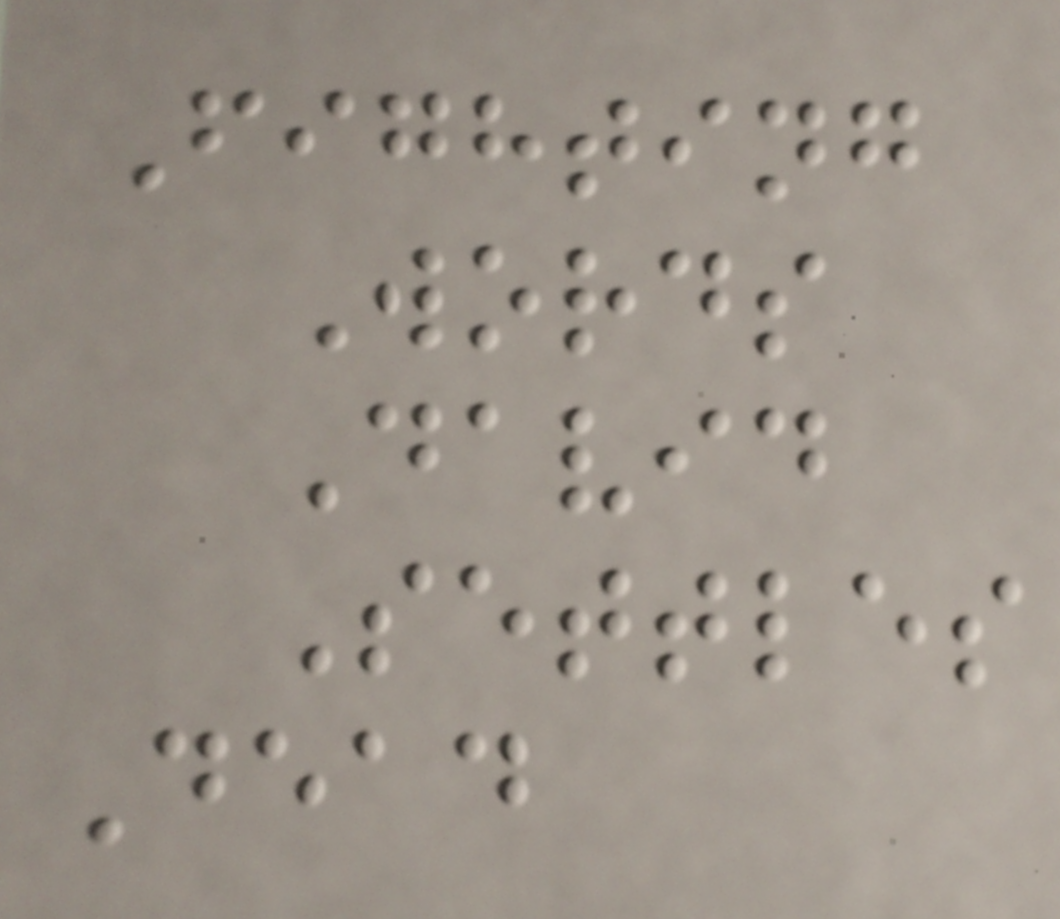Fighting
Words
David
Settles
Dead
